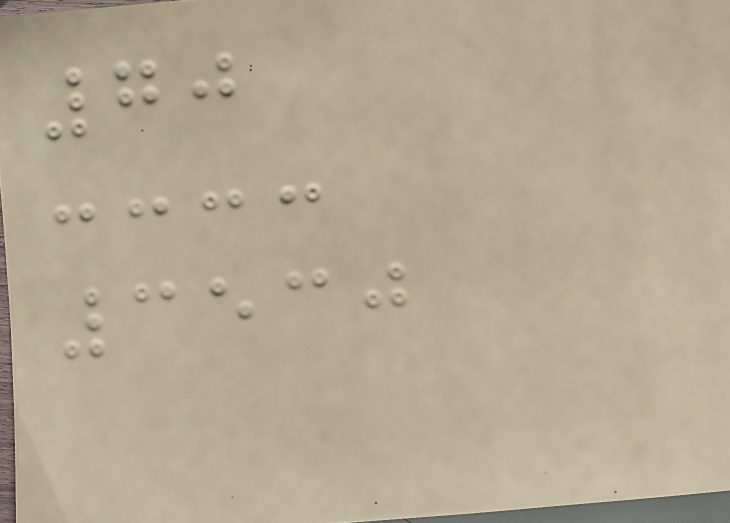70
3530
